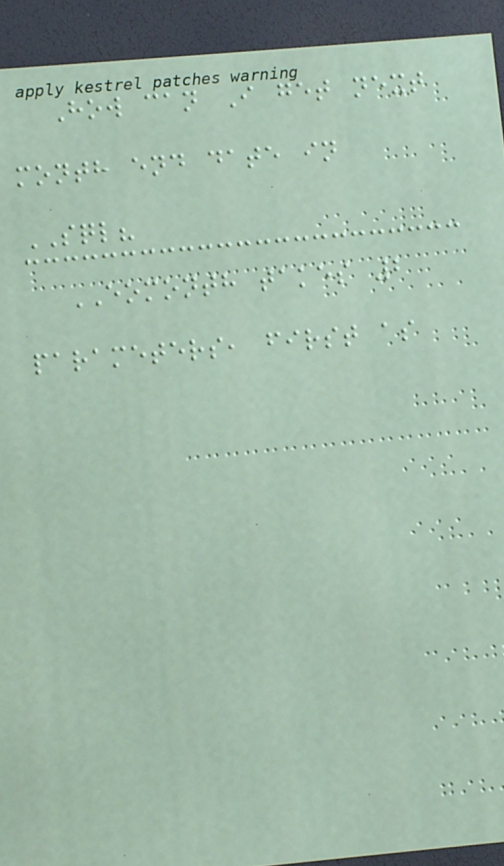How can I get next
month end date in
SQL?
EOMONTH takes 2
parameters, first as
